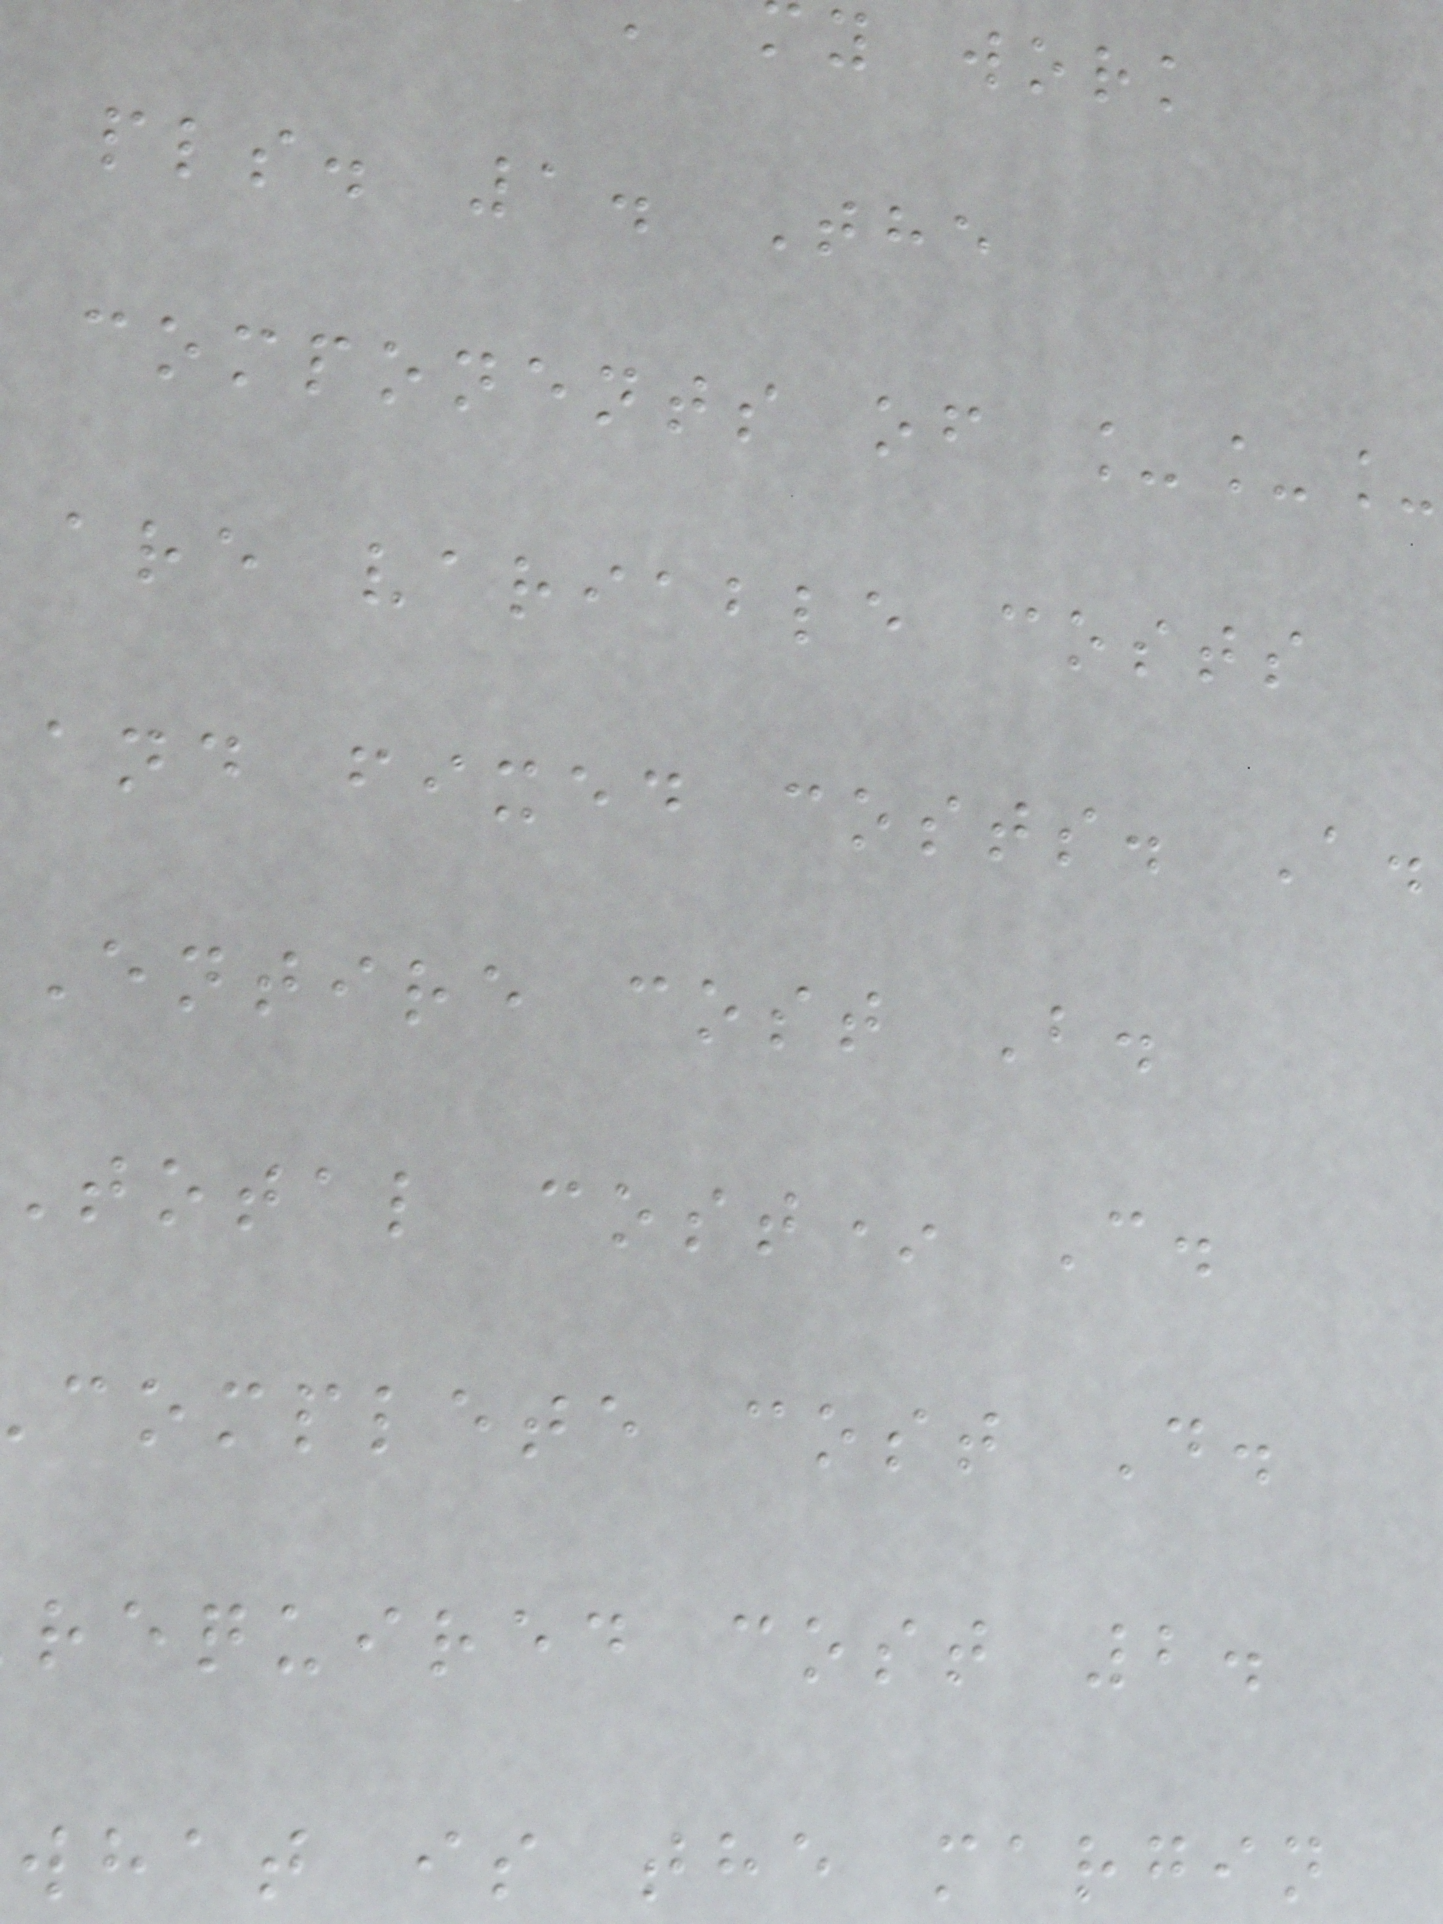y work
pls. 1. The
components of ___
are variable costs
and fixed costs. A.
Entire cost B.
total cost* C.
complete cost D.
required cost 2.
what is the margin
